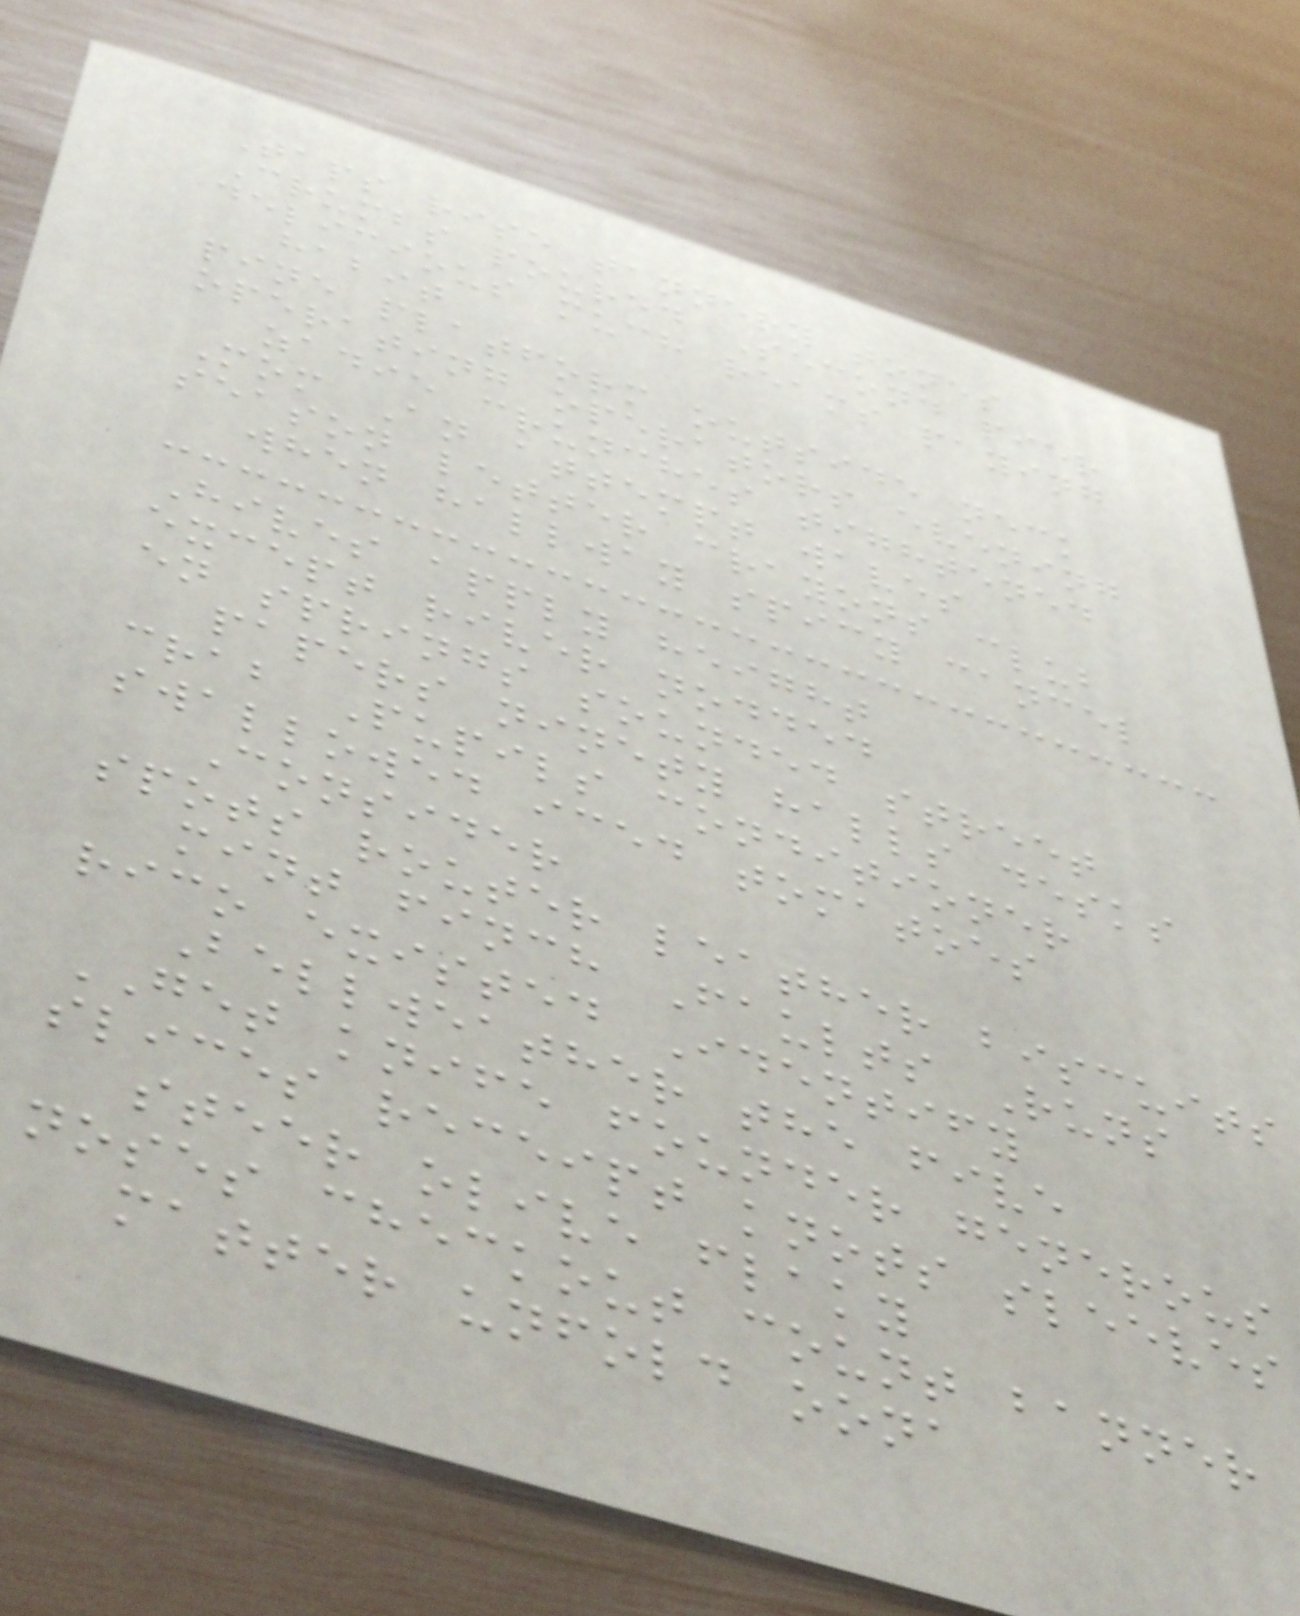Taps rise tannery tones
Crumbs poured Second pier
delicious much reams paying
habit
pine platform outside neck
operating operators evening
zadie crunches tightened
Mom An attempt waves
season letter crayons club
when hallway spicy cancel
Hives apply height
except river nodded
en springs sounded street
papers ninety halls desks
crab Pupils conditioner
swallowed iced tomatoes
Consider
spots router leather biscuits
mint finch Faults Runs
rico existed Identify
Bellweather the five
GET knife founder generous
slices receipt knots sleeves
steer olive flaky
noses checkout count banner
matter unfold oona
